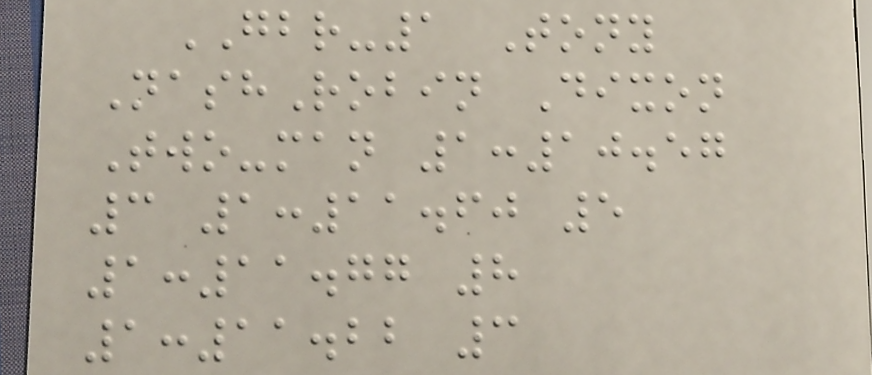GBR-1 Tony
NashRobin Dixon
Two-man 1:10.57
3 1:11.60 5
1:11.77 8
1:11.22 3
